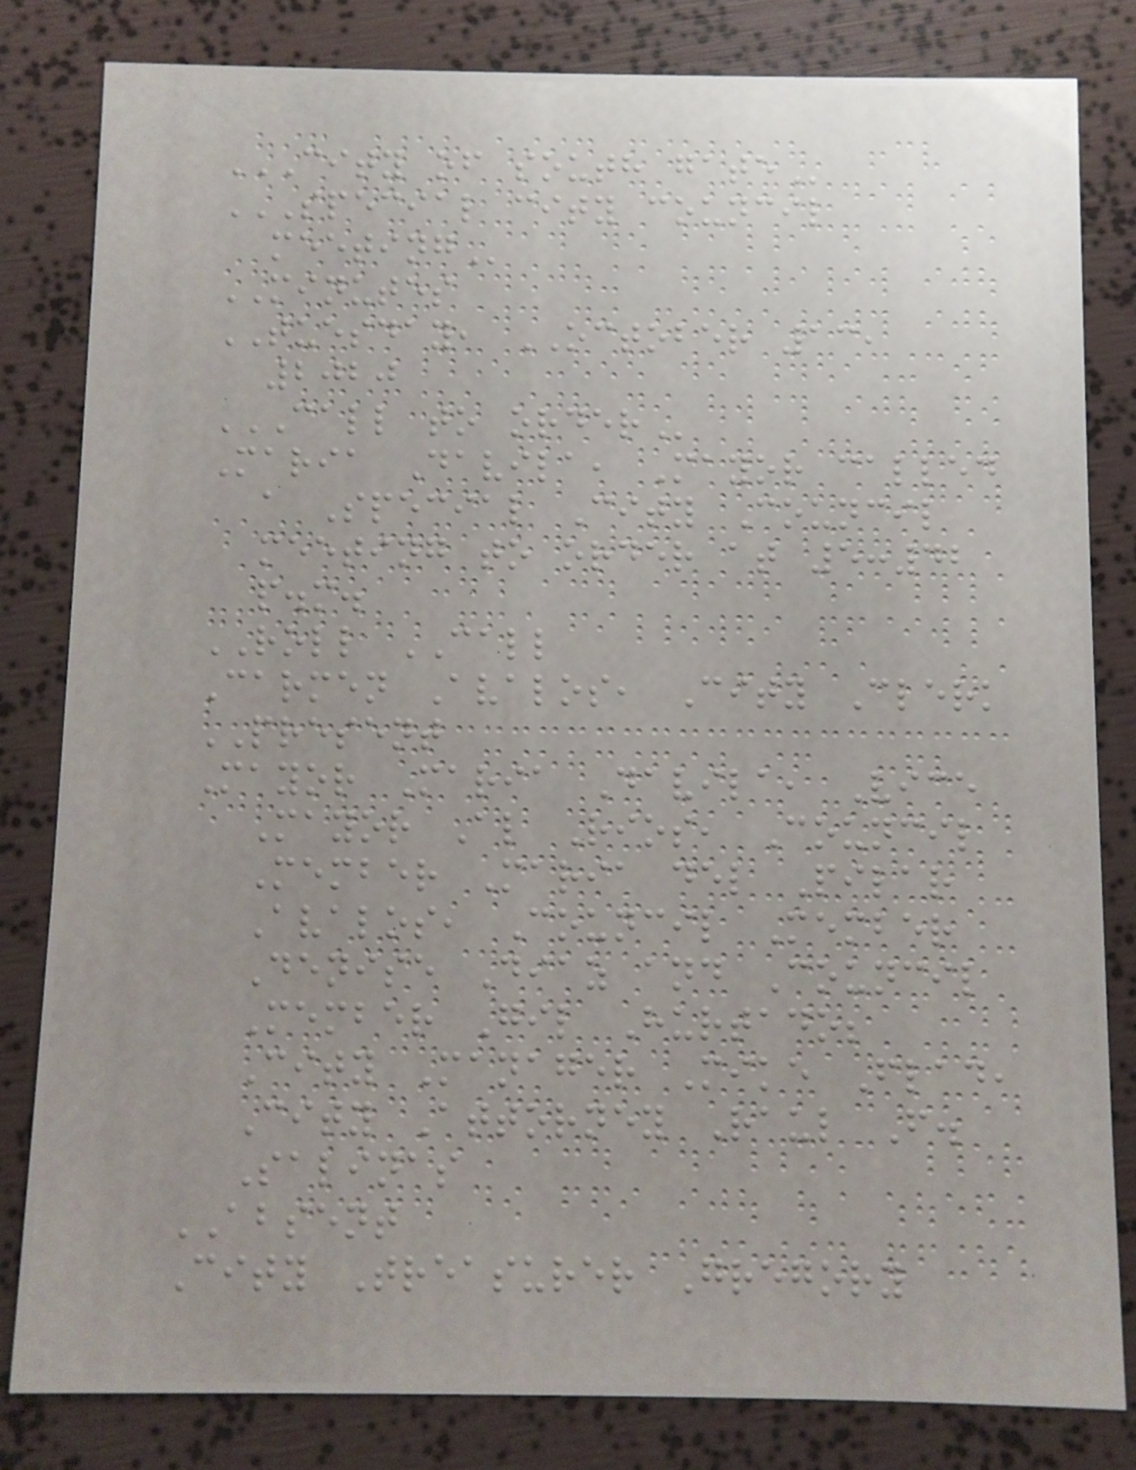CITY OF SOUTH GATE
SPECIAL CITY COUNCIL
MEETING
MINUTES
TUESDAY, OCTOBER 13,
2020
CALL TO ORDER
Maria Davila, Mayor called
a Special City Council
meeting to order at 5:42
p.m.
ROLL CALL
Carmen Avalos, City Clerk
PRESENT
Mayor Maria Davila, Vice
Mayor Al Rios, Council
Member Maria del Pilar
Avalos, Council Member
Denise Diaz and Council
Member Gil Hurtado;
City Manager Mike Flad,
City Attorney Raul F.
Salinas
ABSENT
City Treasurer Gregory
